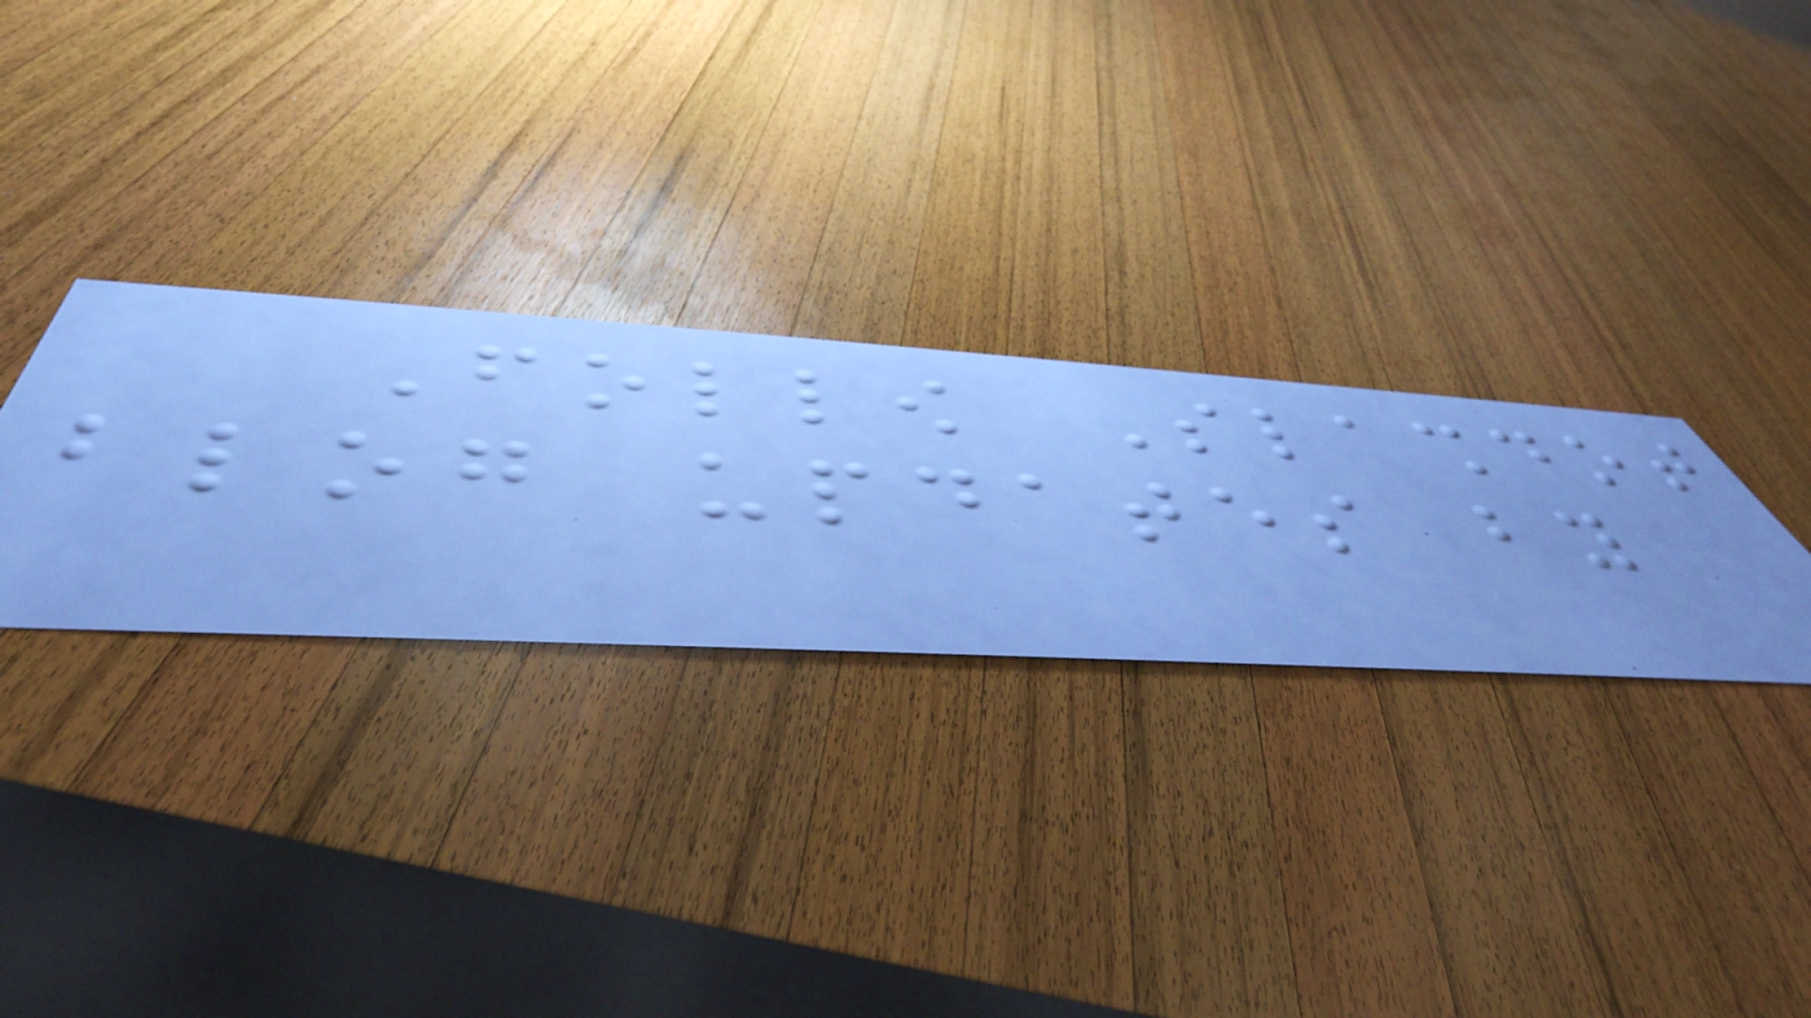Follow Slashdot
blog updates by
